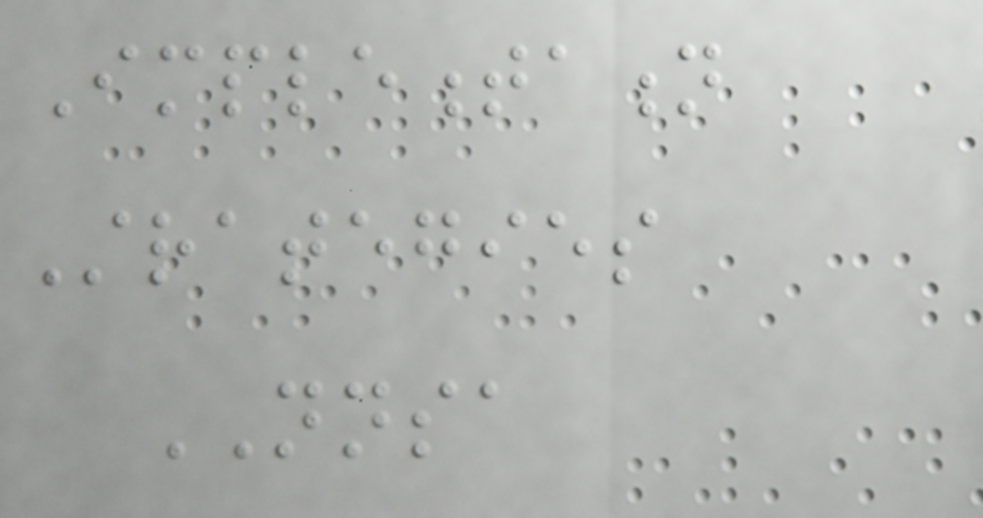Implementation
Strategies
NNSA
